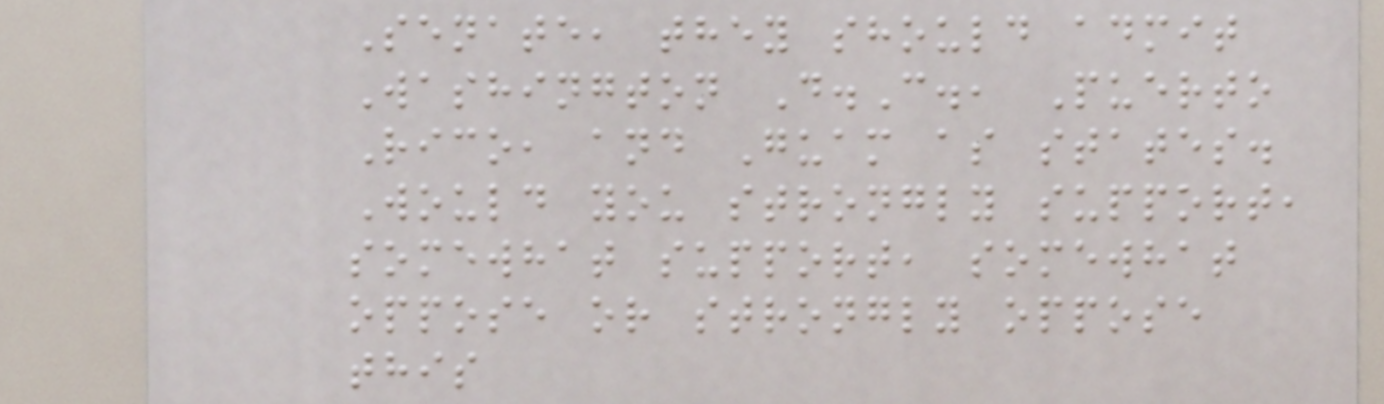Senate, they should admit
Washington D.C., Puerto
Rico, and Guam as states.
Would you strongly support,
somewhat support, somewhat
oppose or strongly oppose
this
